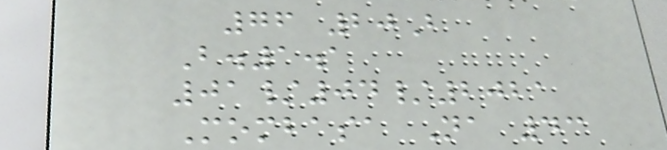76 20B
B.1.1
01/04/2021
Mombasa Na 43
